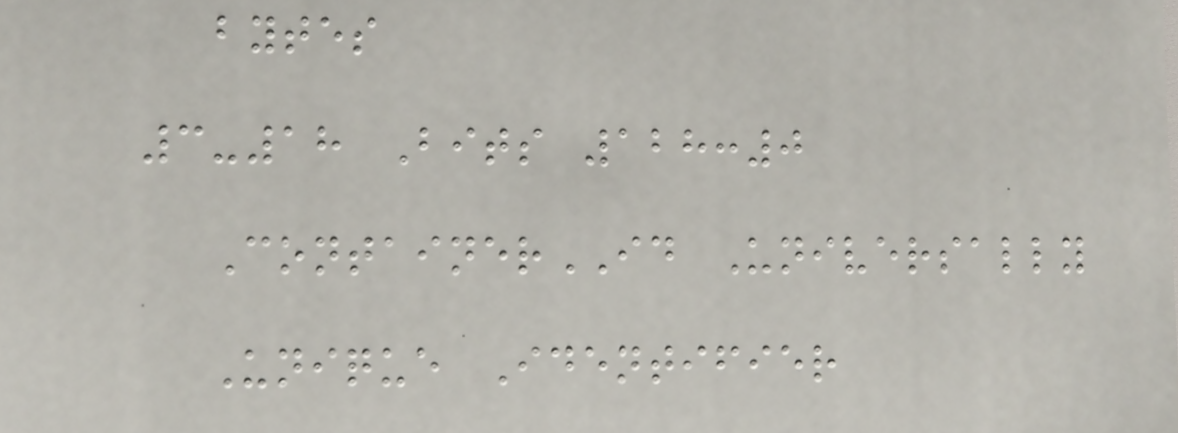bytes
3-18 Bits 128:0
ContainerID Universally
Unique Identifier
